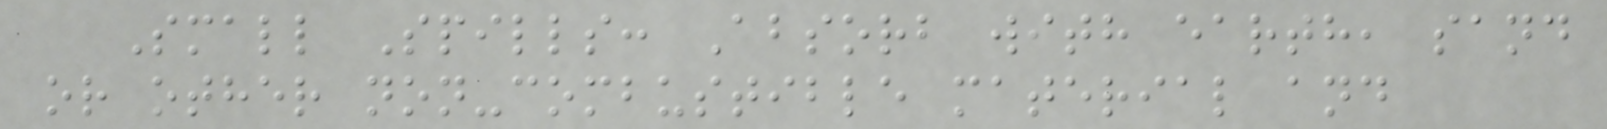Small Spills: Absorb with earth, sand
or other non-combustible material and
